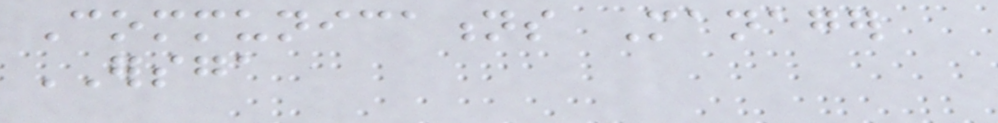Communications Manager
ERSGA
